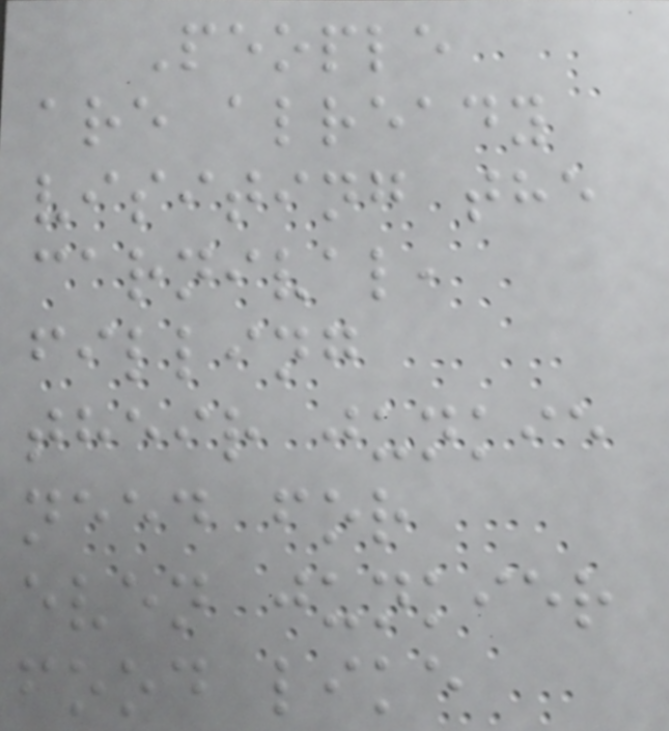People
are already
visiting the
carnival,
filling
their junkie
need for
even junkier
food like
